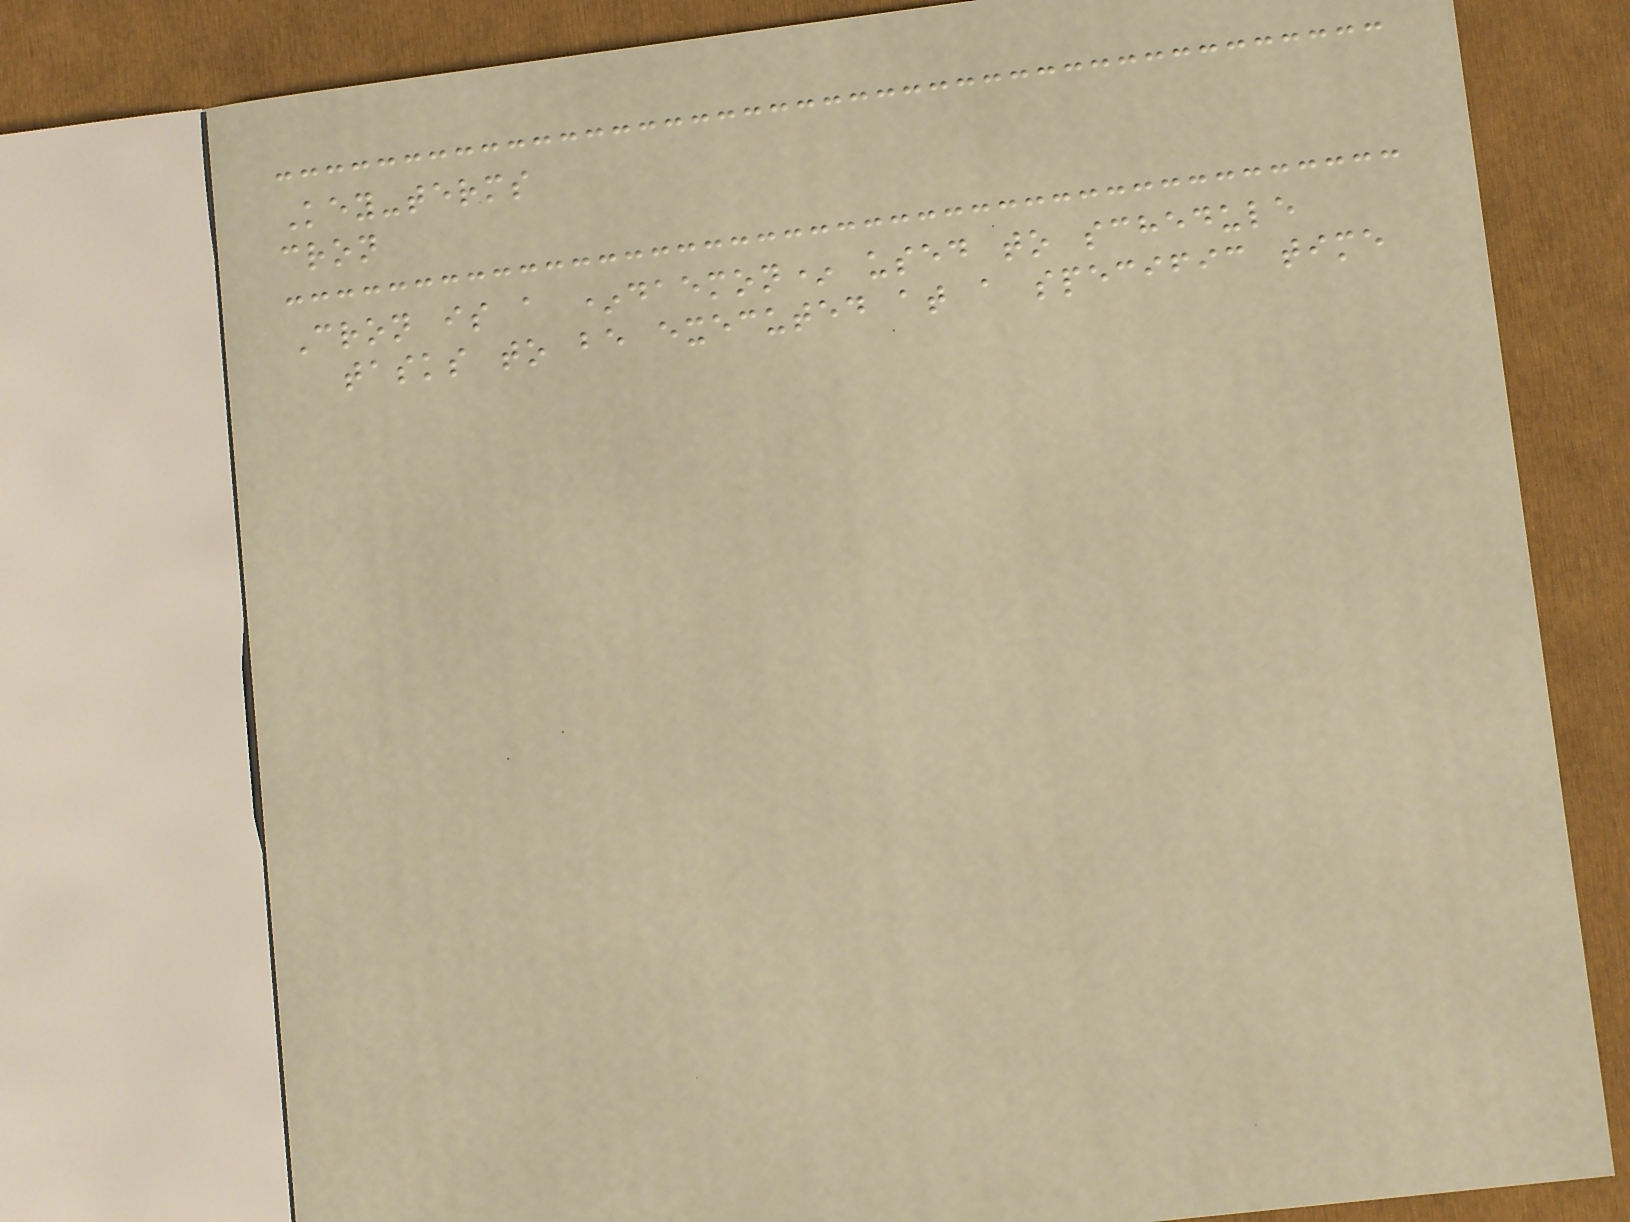Key-terms
cron
Cron is a *daemon* used to schedule
tasks to be executed at a specific time
